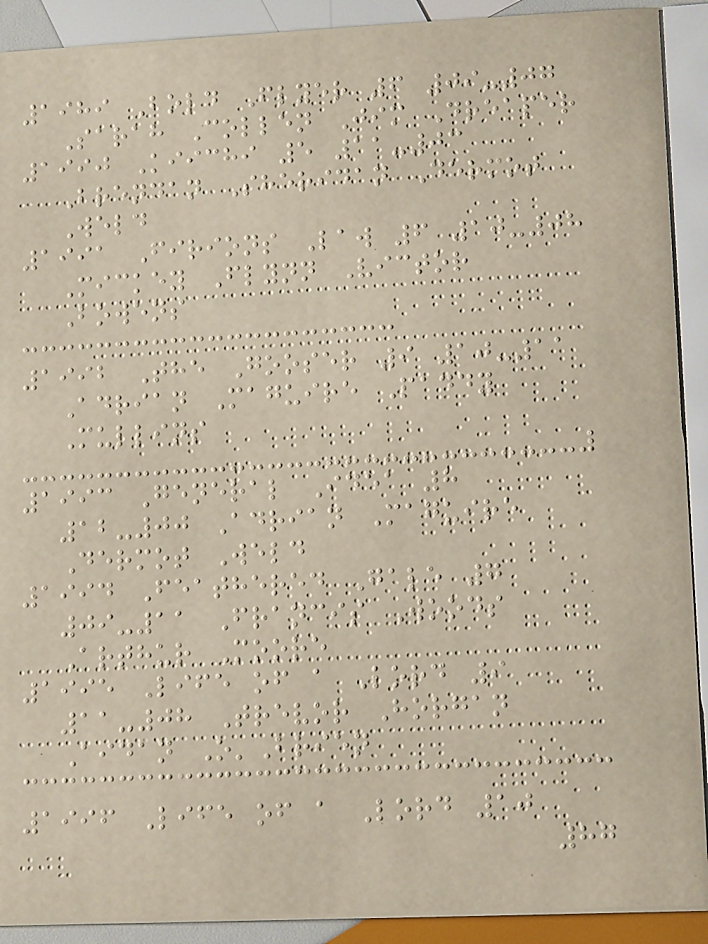1989 Bold Flyer 6 09-07
Sarah Collen Jim Dreaper
1990 Kiichi 5 11-03
Brendan Sheridan Dermot
Weld
1991 Firions Law 6 10-08
Mickey Flynn Victor
Bowens
1992 The Gooser 9 10-11
Adrian Maguire Paddy
Mullins
1993 General Idea 8
12-00 Adrian Maguire
Dermot Weld
1994 Feathered Gale 7
09-11 Francis Woods
Arthur Moore
1995 Life of a Lord 9
11-08 Trevor Horgan
Aidan O'Brien
1996 Life of a Lord 10
87
